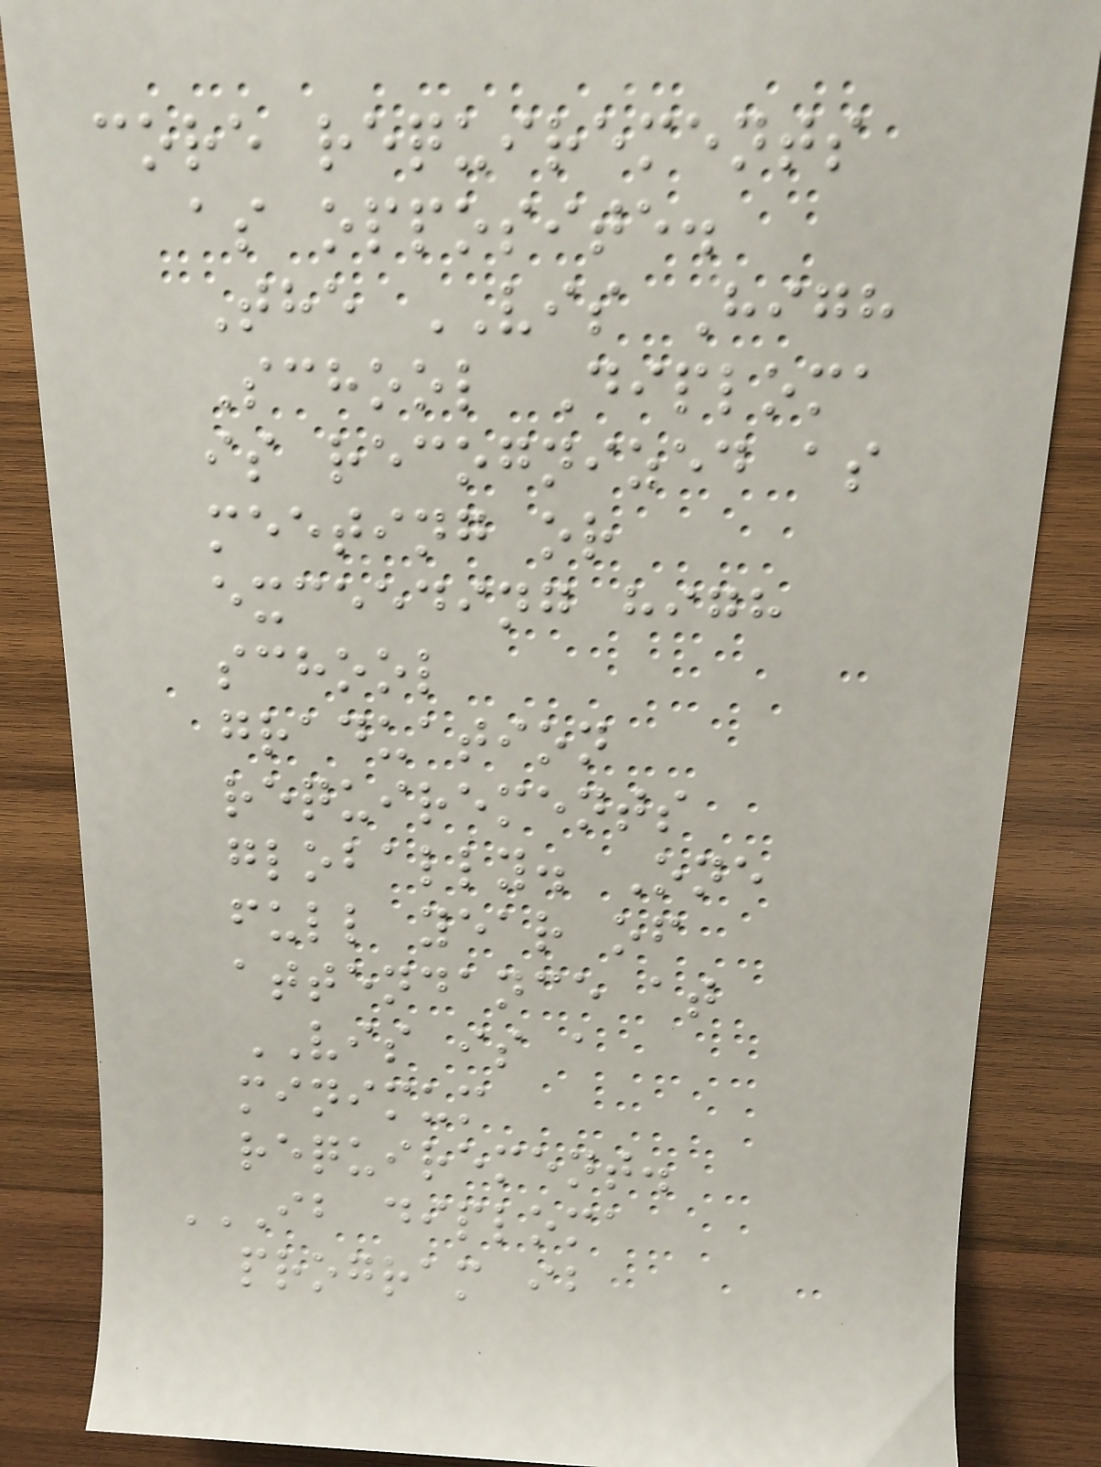core requirements
as opposite.
The VIS High
School Diploma
is recognized as
meeting or
exceeding high
school
graduation
requirements
globally. One
full year of
attendance at
VIS is a
minimum
requirement.
IB DIPLOMA
PROGRAM IB
